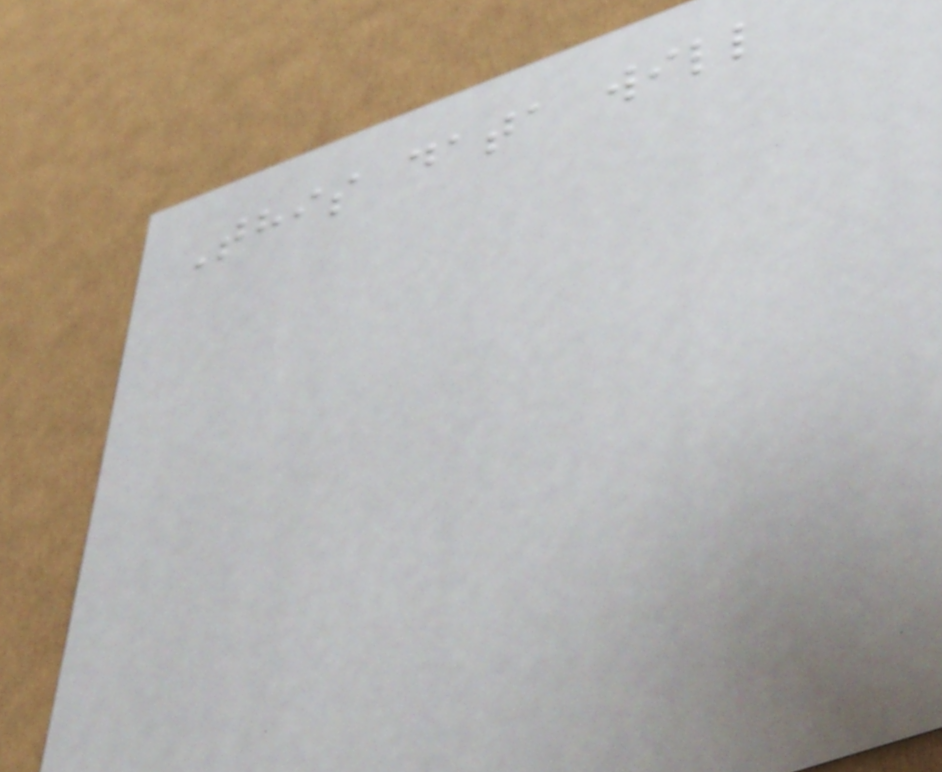This data will
